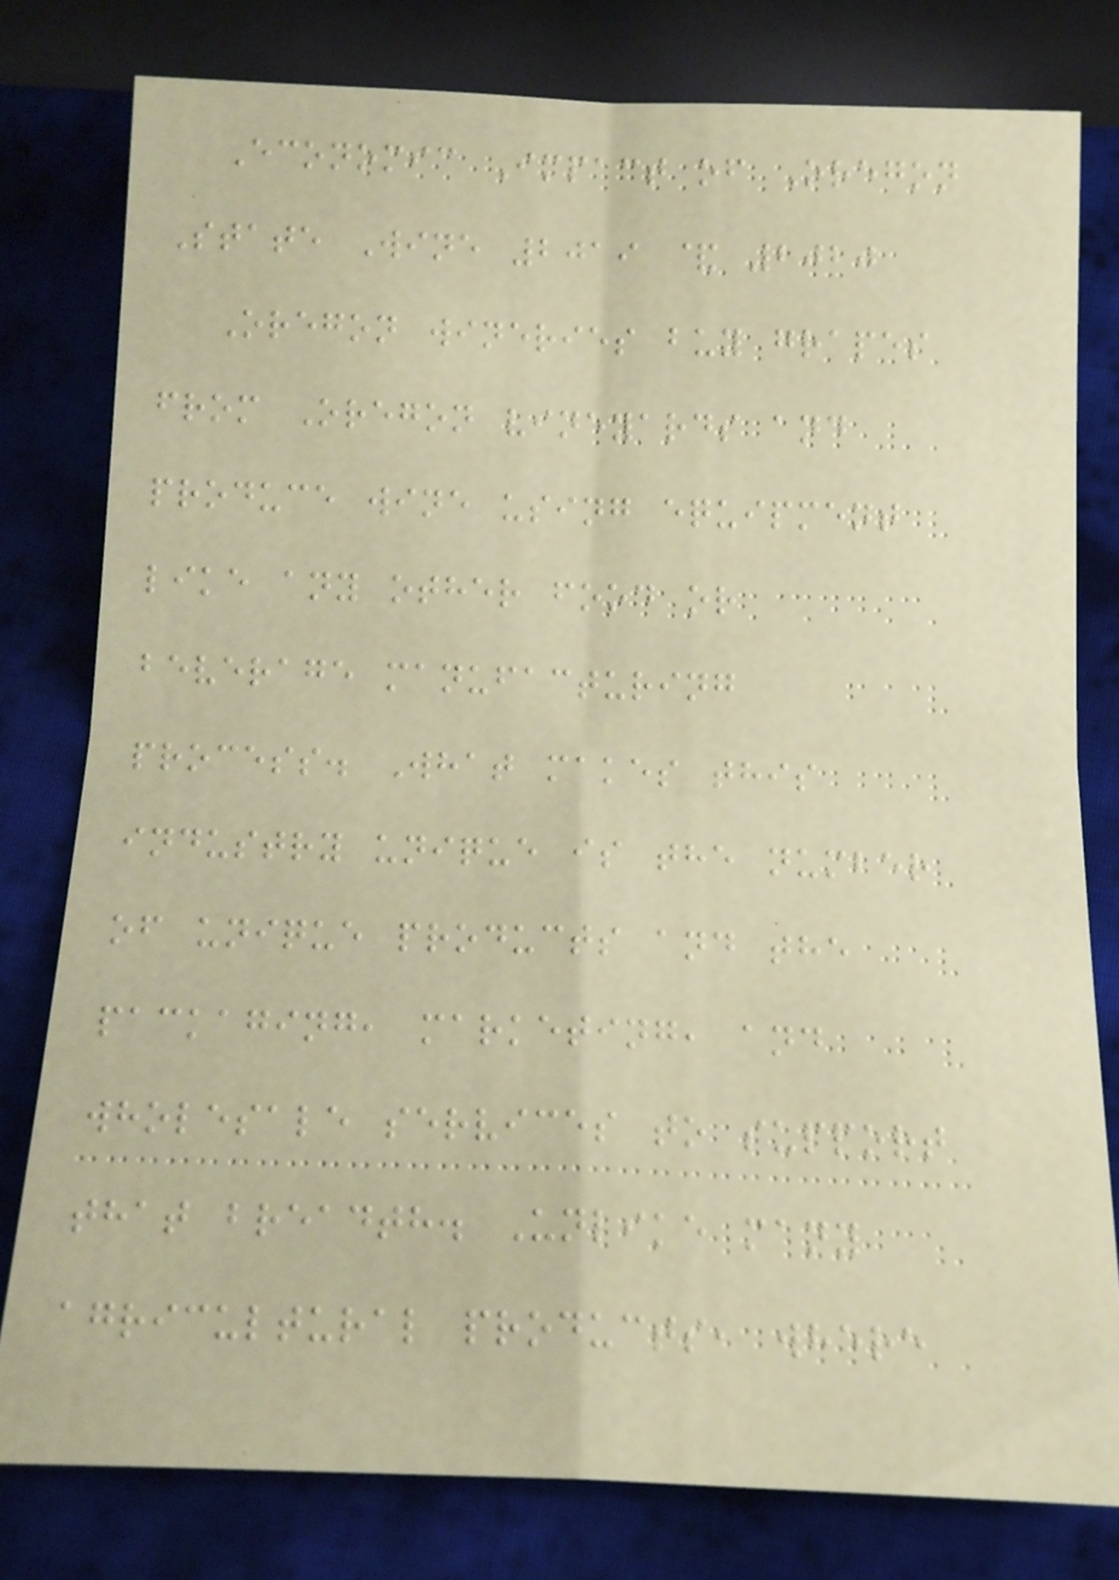Economic Impact of Oregon
State Wine 2019 & 2020
Oregon wineries buy grapes
from Oregon vineyards and
produce wine using equipment
like any other food or
beverage manufacturing
process. What makes this
industry unique is the number
of unique products and the
packaging, marketing, and
wholesale services to support
that breadth. Unlike many
agricultural products, where
